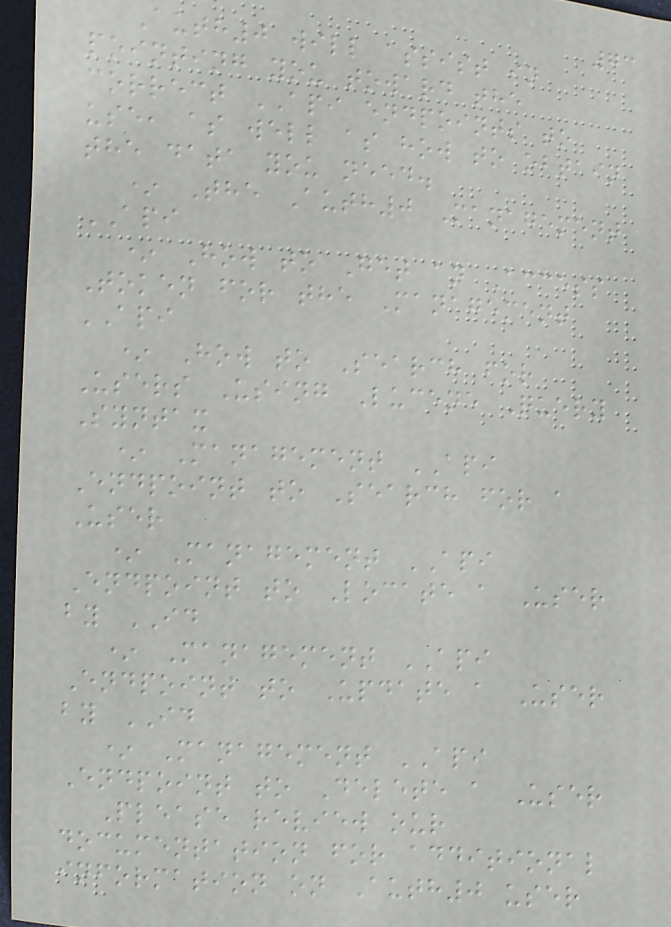73
Auth0 will assist in
pointing you toward the
correct API endpoints to
use, as well as how to obtain
the data you need.
* The Auth0 Management
API
* How to Get an Access
Token for the Management
API
* How to Search for
Users Using Lucene Query
Syntax
* Management API
Endpoint to Search for a
User
* Management API
Endpoint to Locate a User
by ID
* Management API
Endpoint to Update a User
by ID
* Management API
Endpoint to Delete a User
Please review our
documentation for additional
information on Auth0 user
